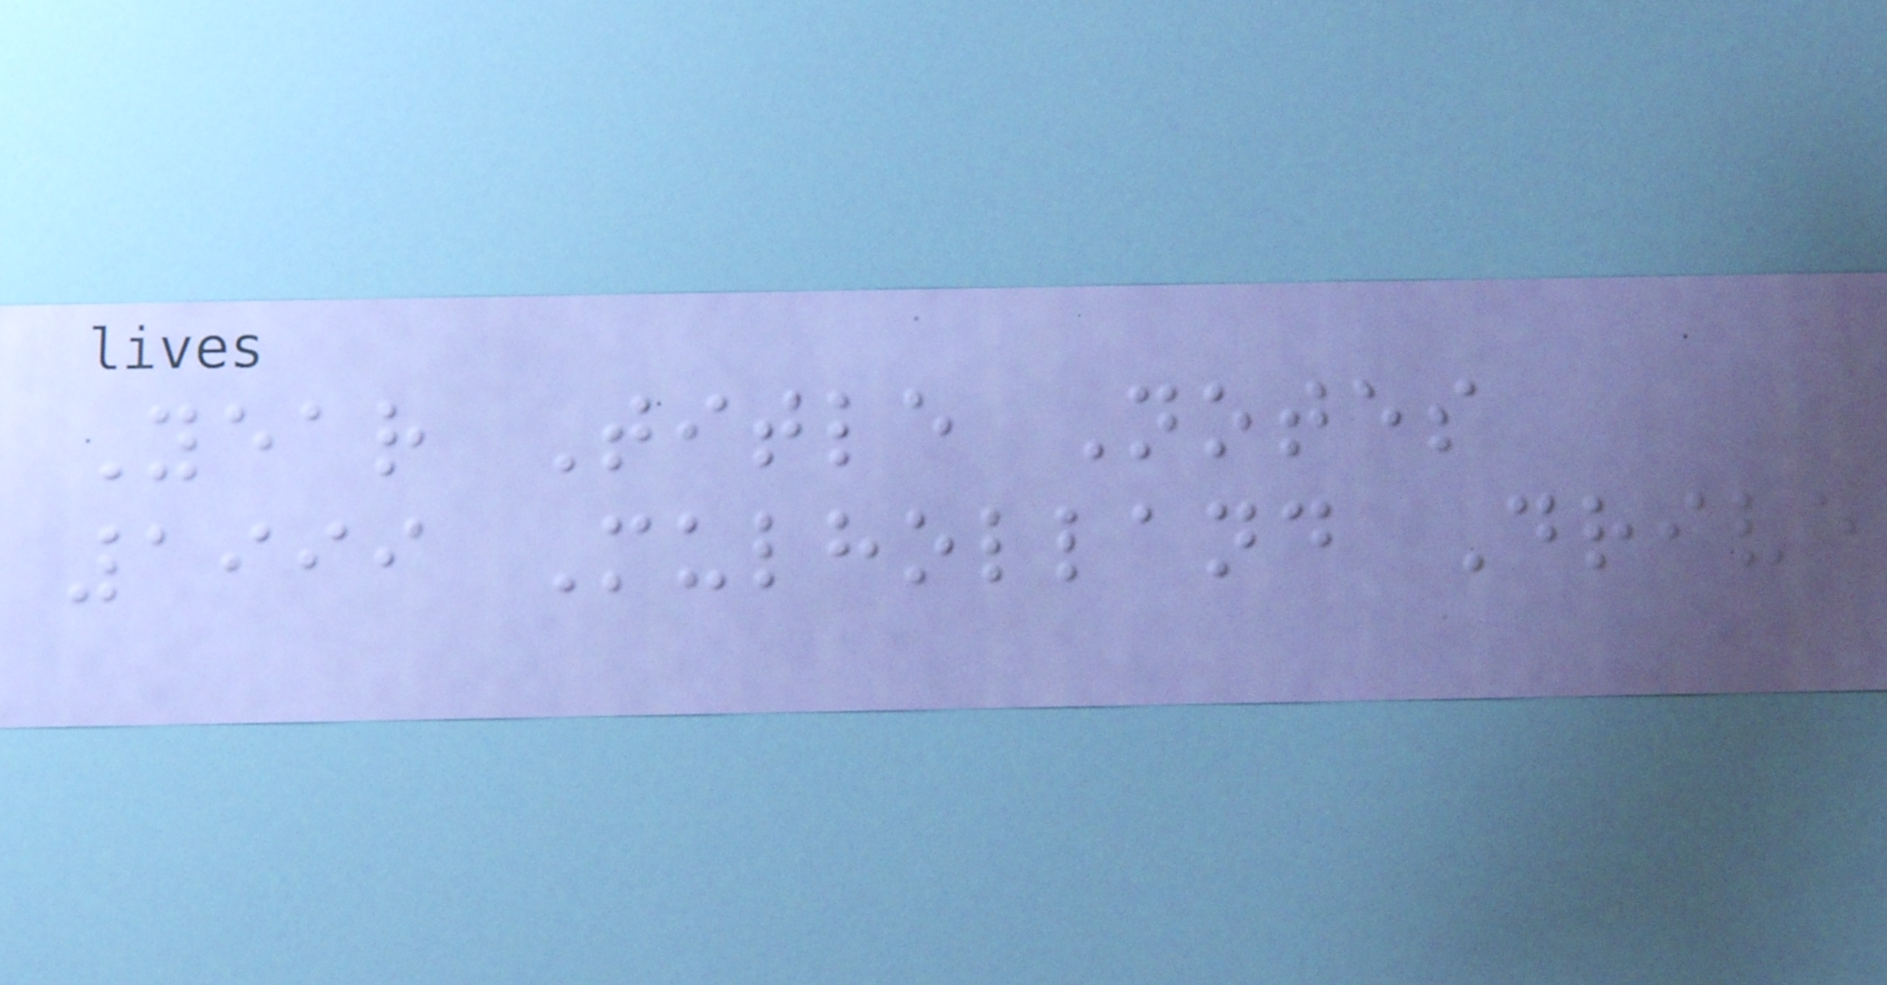Year Title Notes
1999 Mulholland Drive
